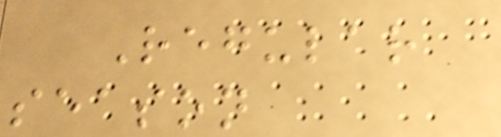Regular
season
